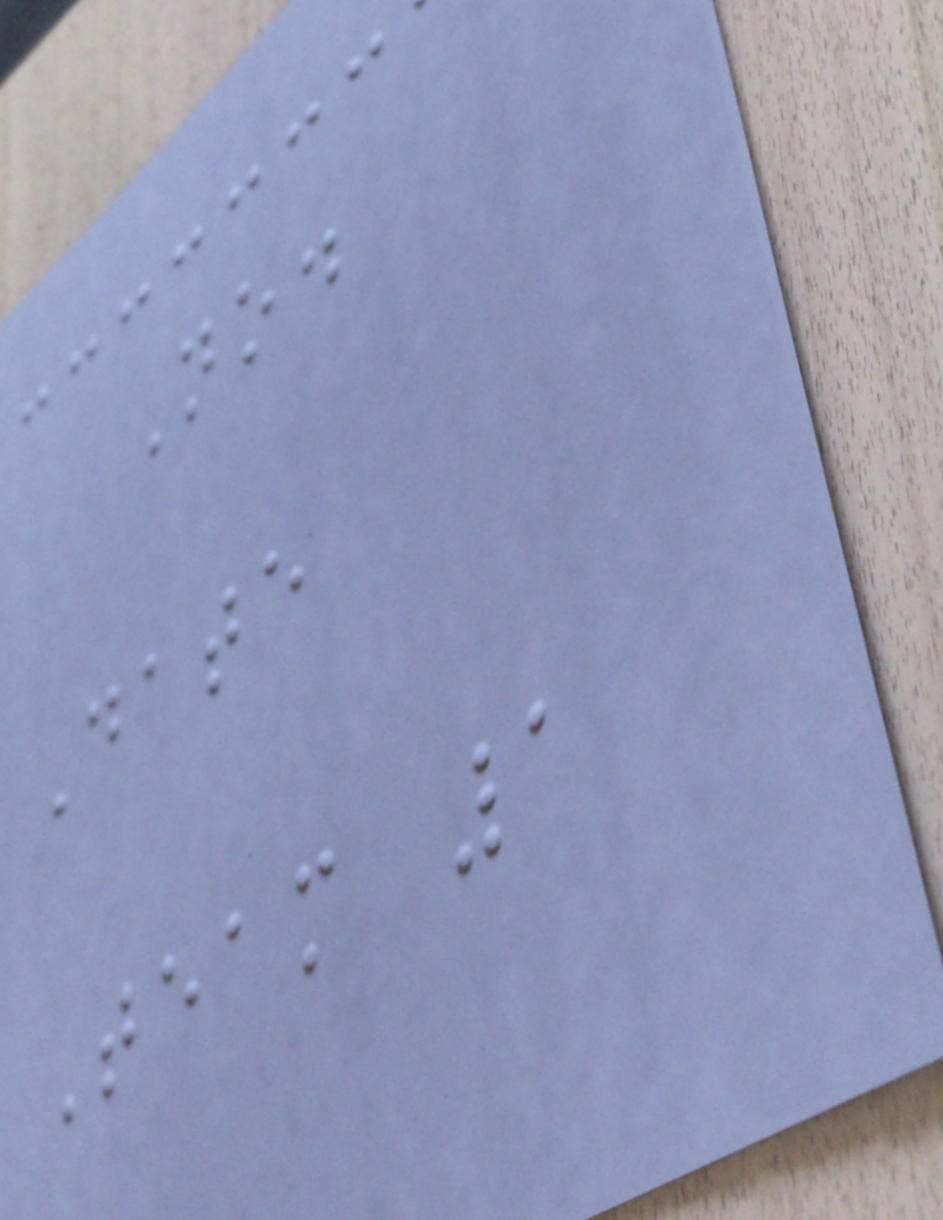No.
Date
Team 1
